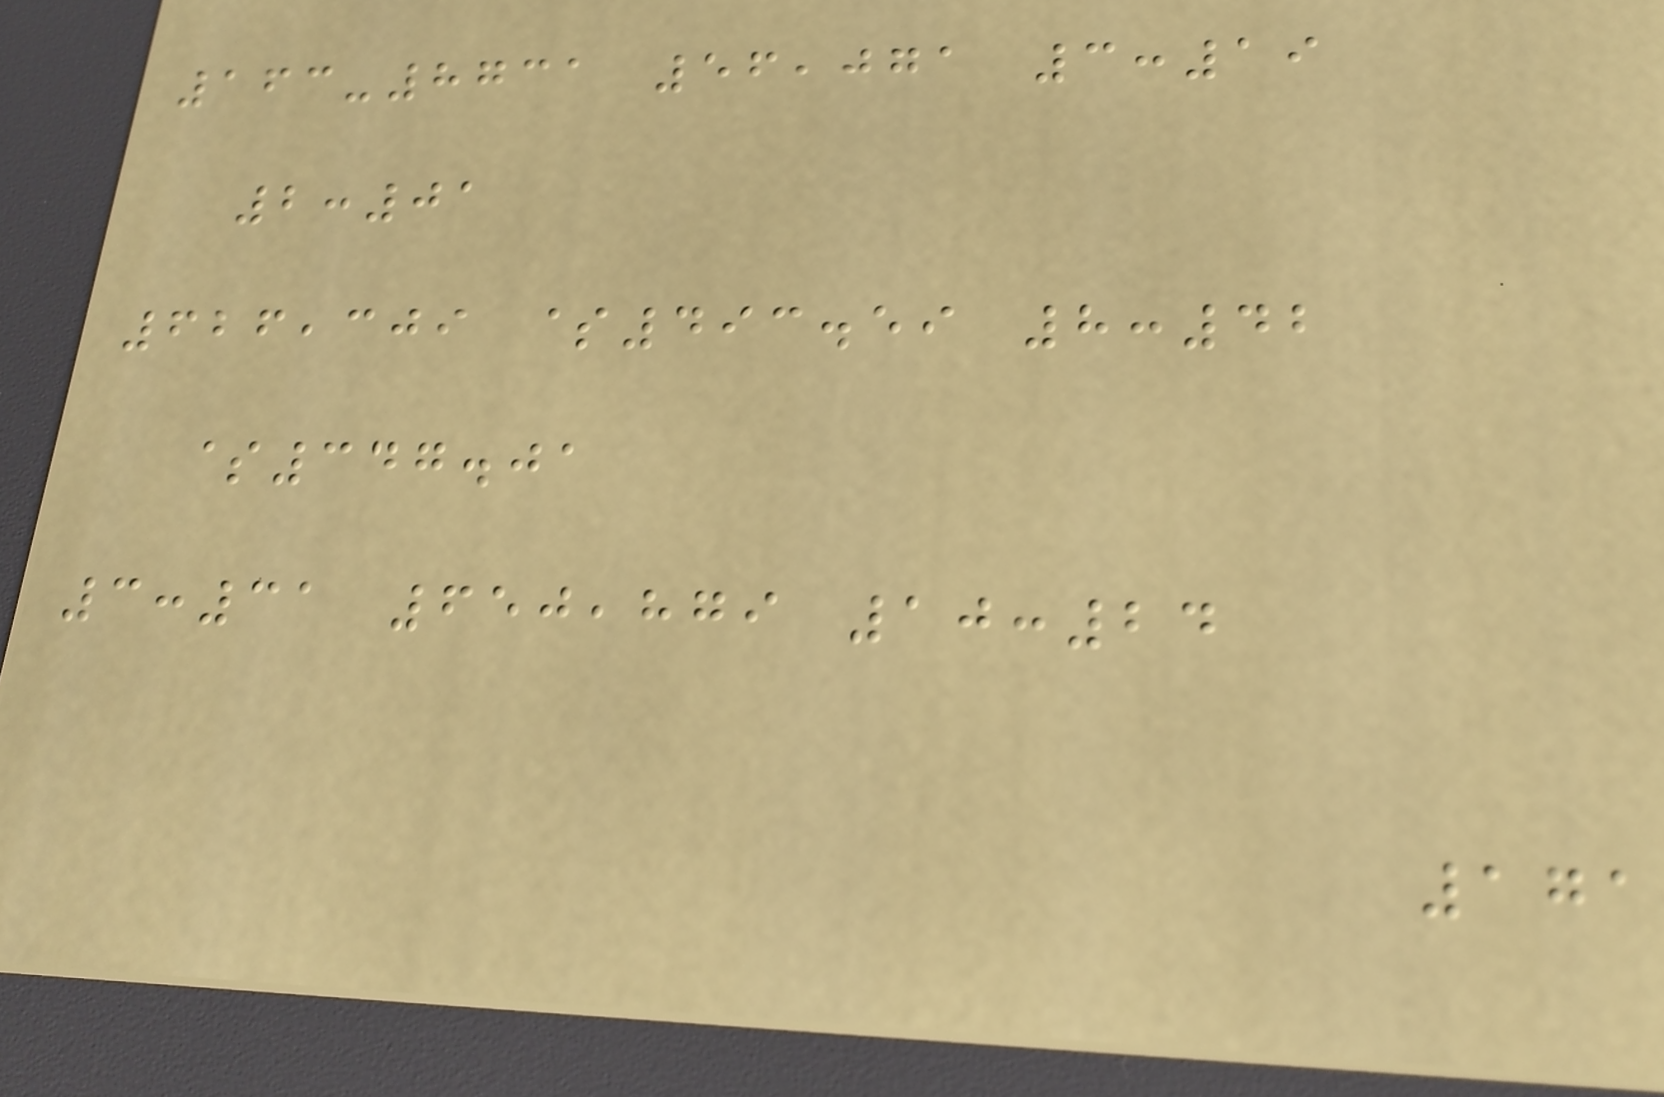163-8731 56,071 3:19
2:01
626,309 $493.59 8:42
$347.01
3:31 650,879 10:24
171
